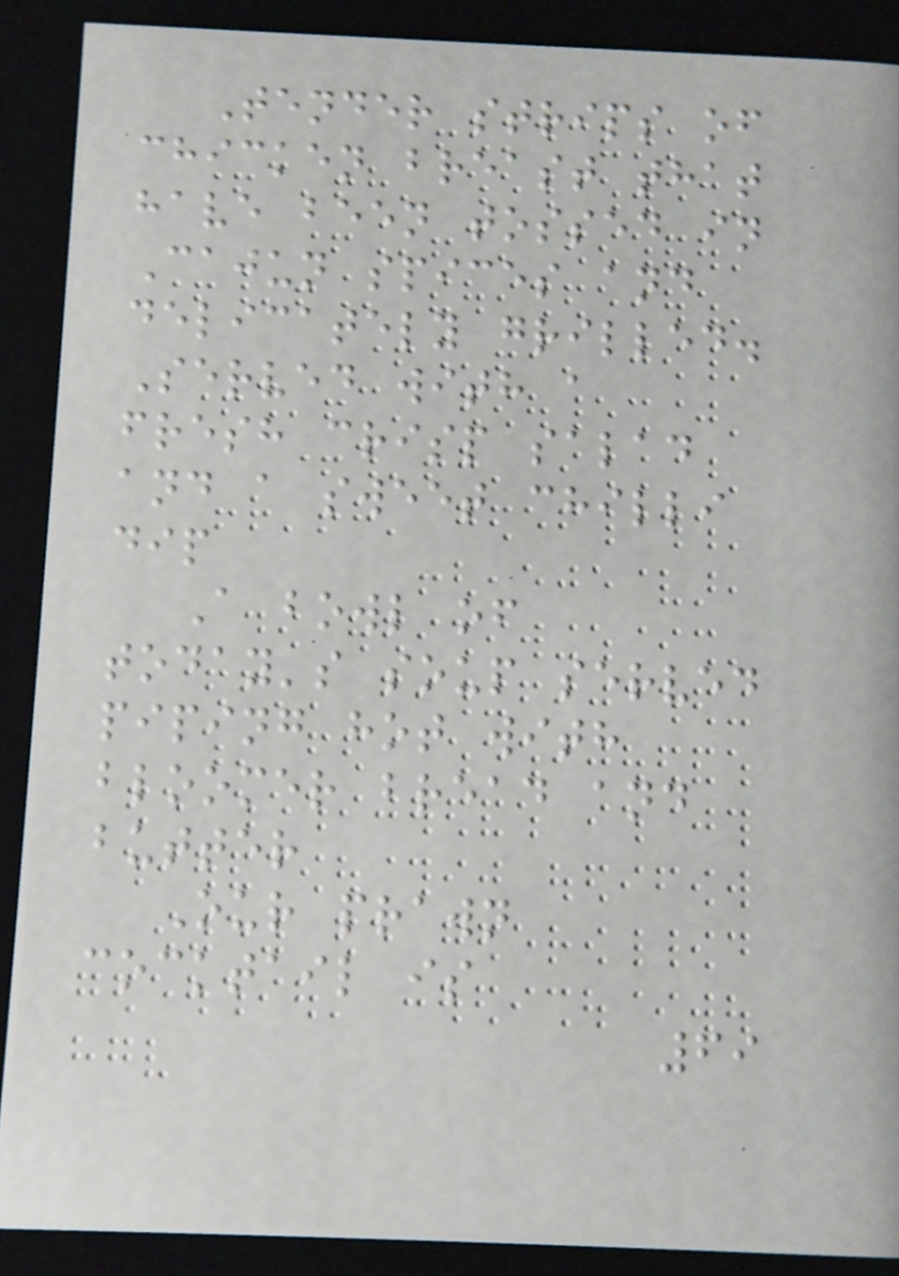Tender strips of
chicken breast that
have been tossed in
Cajun spices and
delicately grilled.
Served with a
fresh crisp salad
and a sweet chilli
dip
A bowl of
today's soup served
piping hot with
bloomer bread and
butter
Our prawn
cocktail is
69
